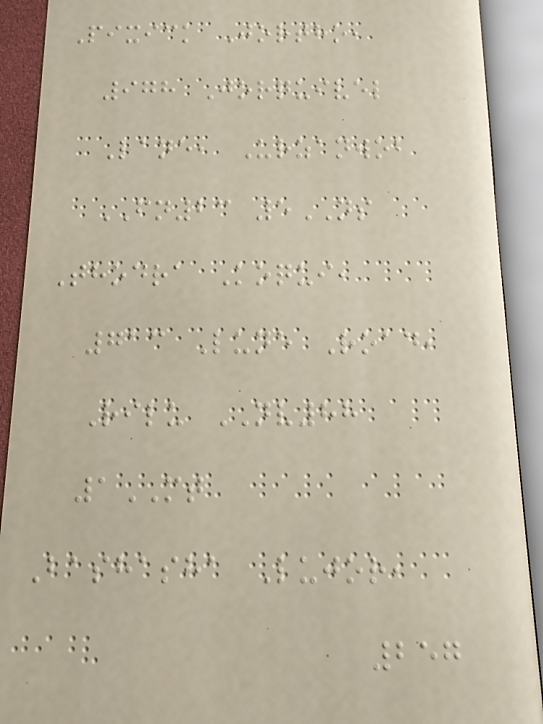Pixick Jortho,
978 Jorquivel
Lane, Urzanwob
FN23 5NS
Thodra Koqui,
713 Lune Road,
Rilu NV88
1MT
Bashasha Lujor,
257
